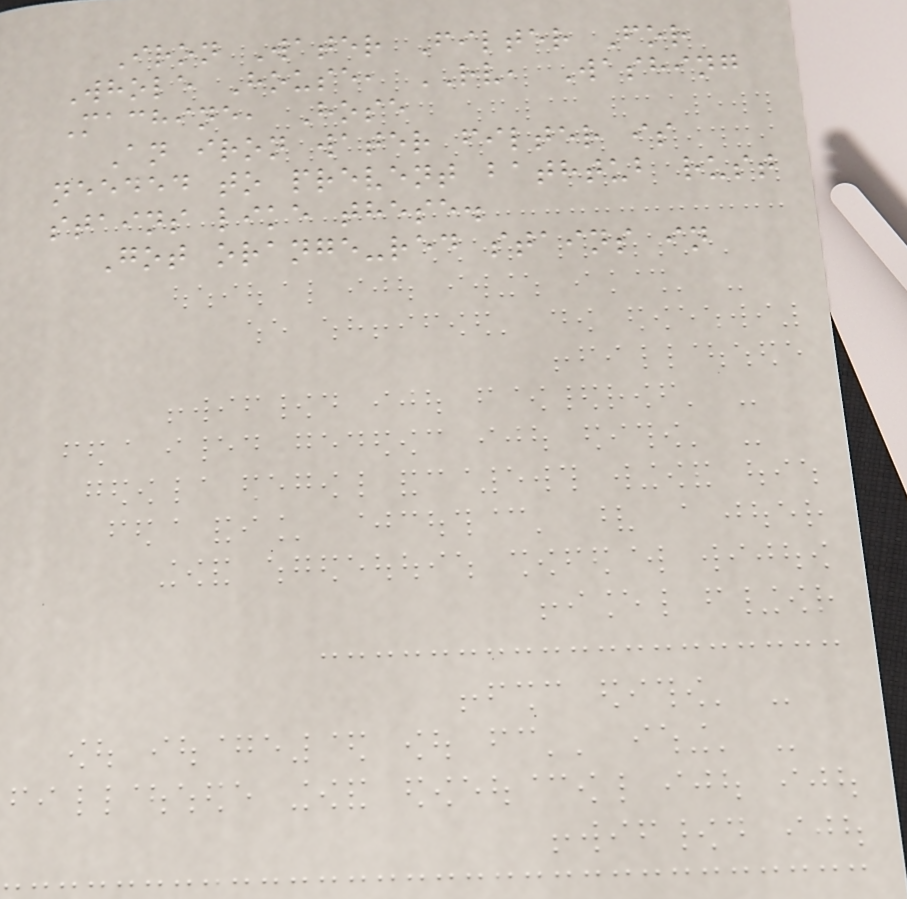Iron Water Filter For
Whole House, RV, Washing
Machine, Hose
An iron water filter is
needed to prevent bathtub rust
stains like these.
Got orange-red stains in
